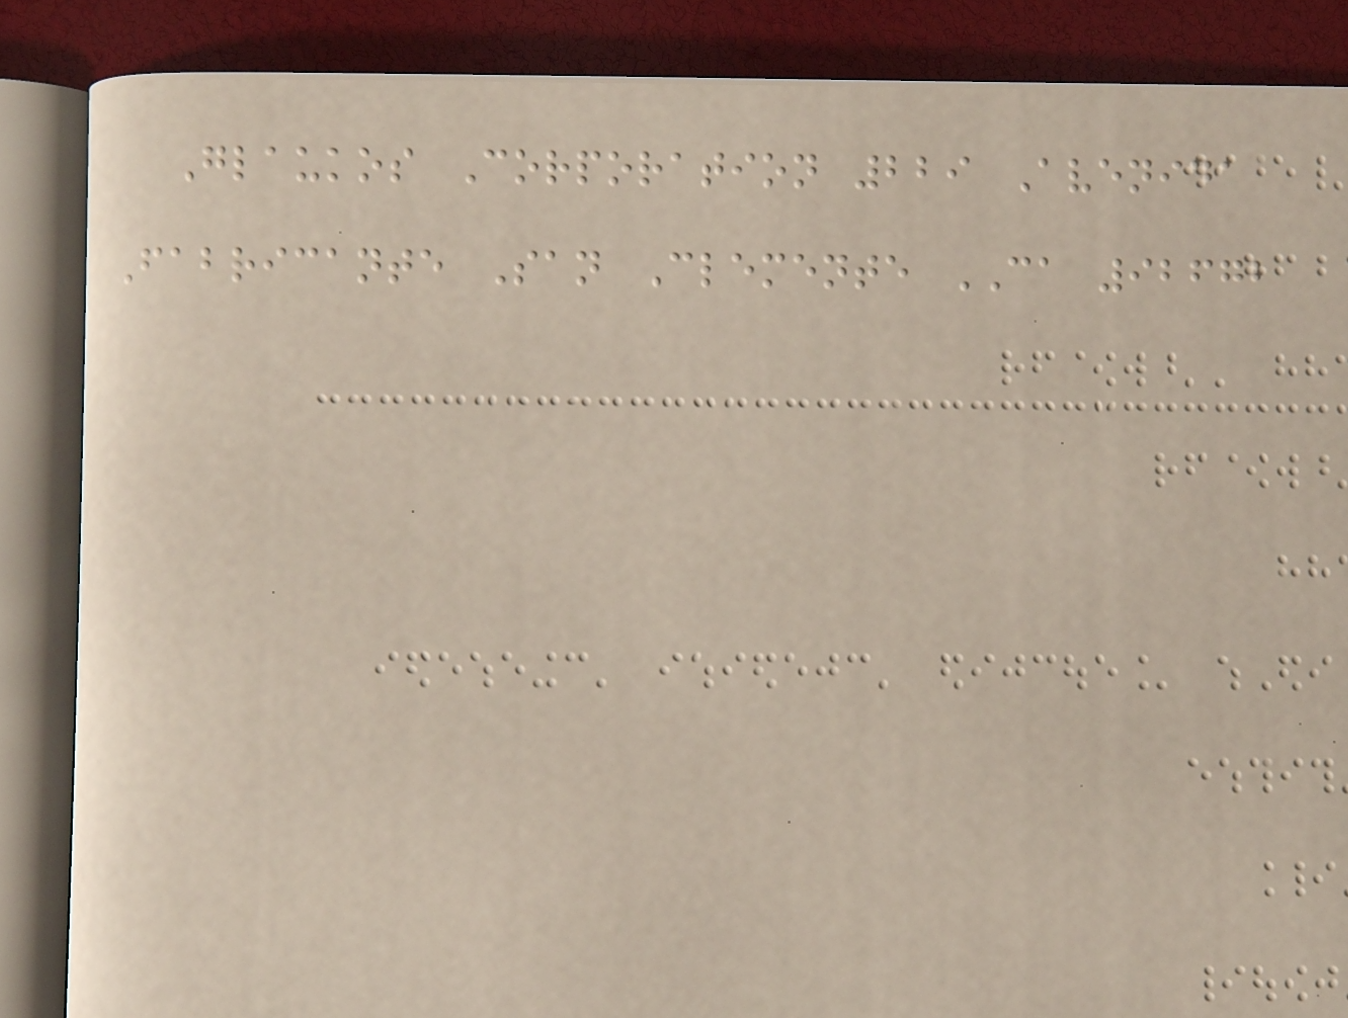Glaukos Corporation 229 Avenida
Fabricante San Clemente CA 92672
